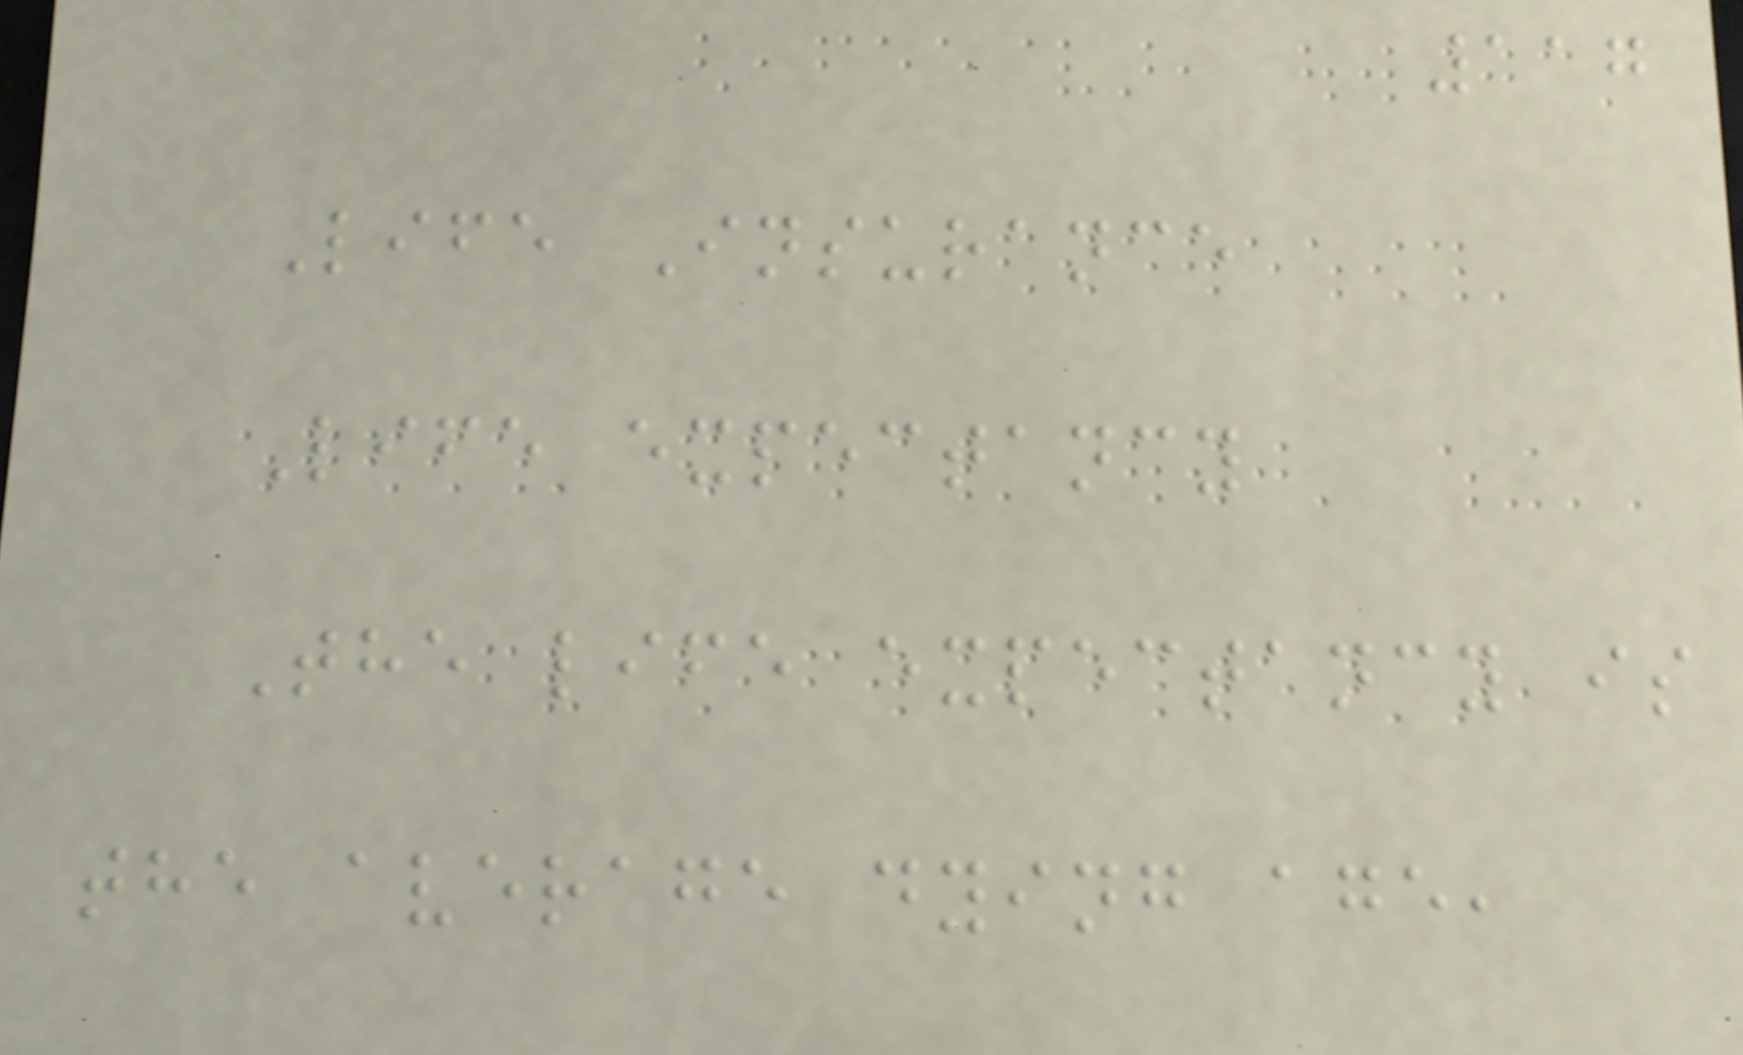117
Life Insurance
Life expectancy
The life expectancy is
the average dying age,
